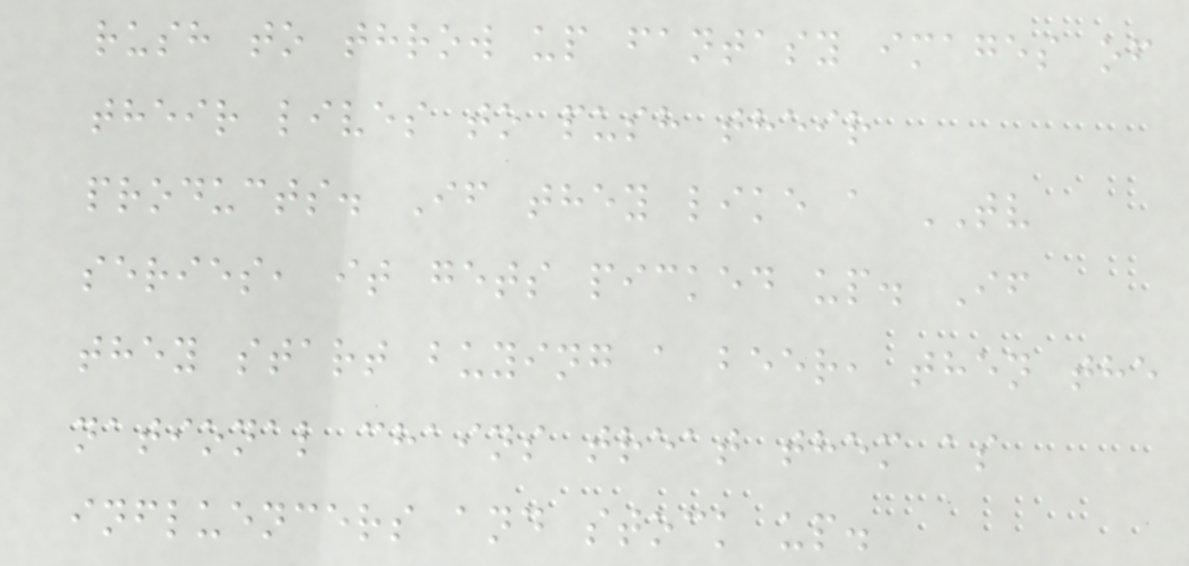rush to throw up fantasy images of
their lives to push their
products. If they like a TV
series, it gets picked up. If
they start buying a beer, then the
national chains treat them as
influencers and stock up.
